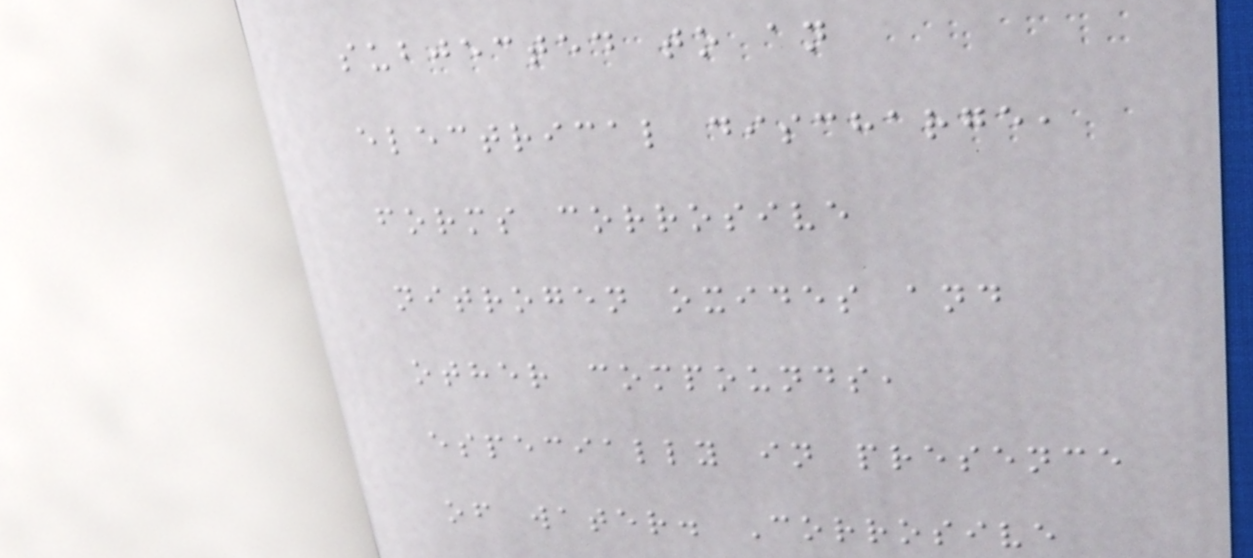subjected to an
electrical discharge,
forms corrosive
nitrogen oxides and
other compounds,
especially in presence
of water. Corrosive
